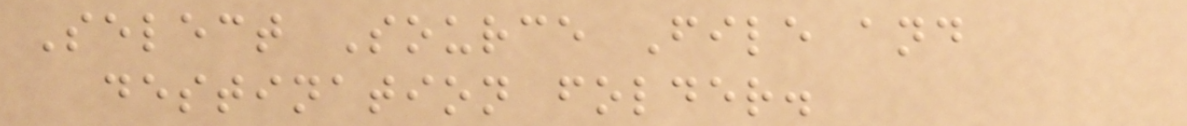Select Source File and
destination folder.
